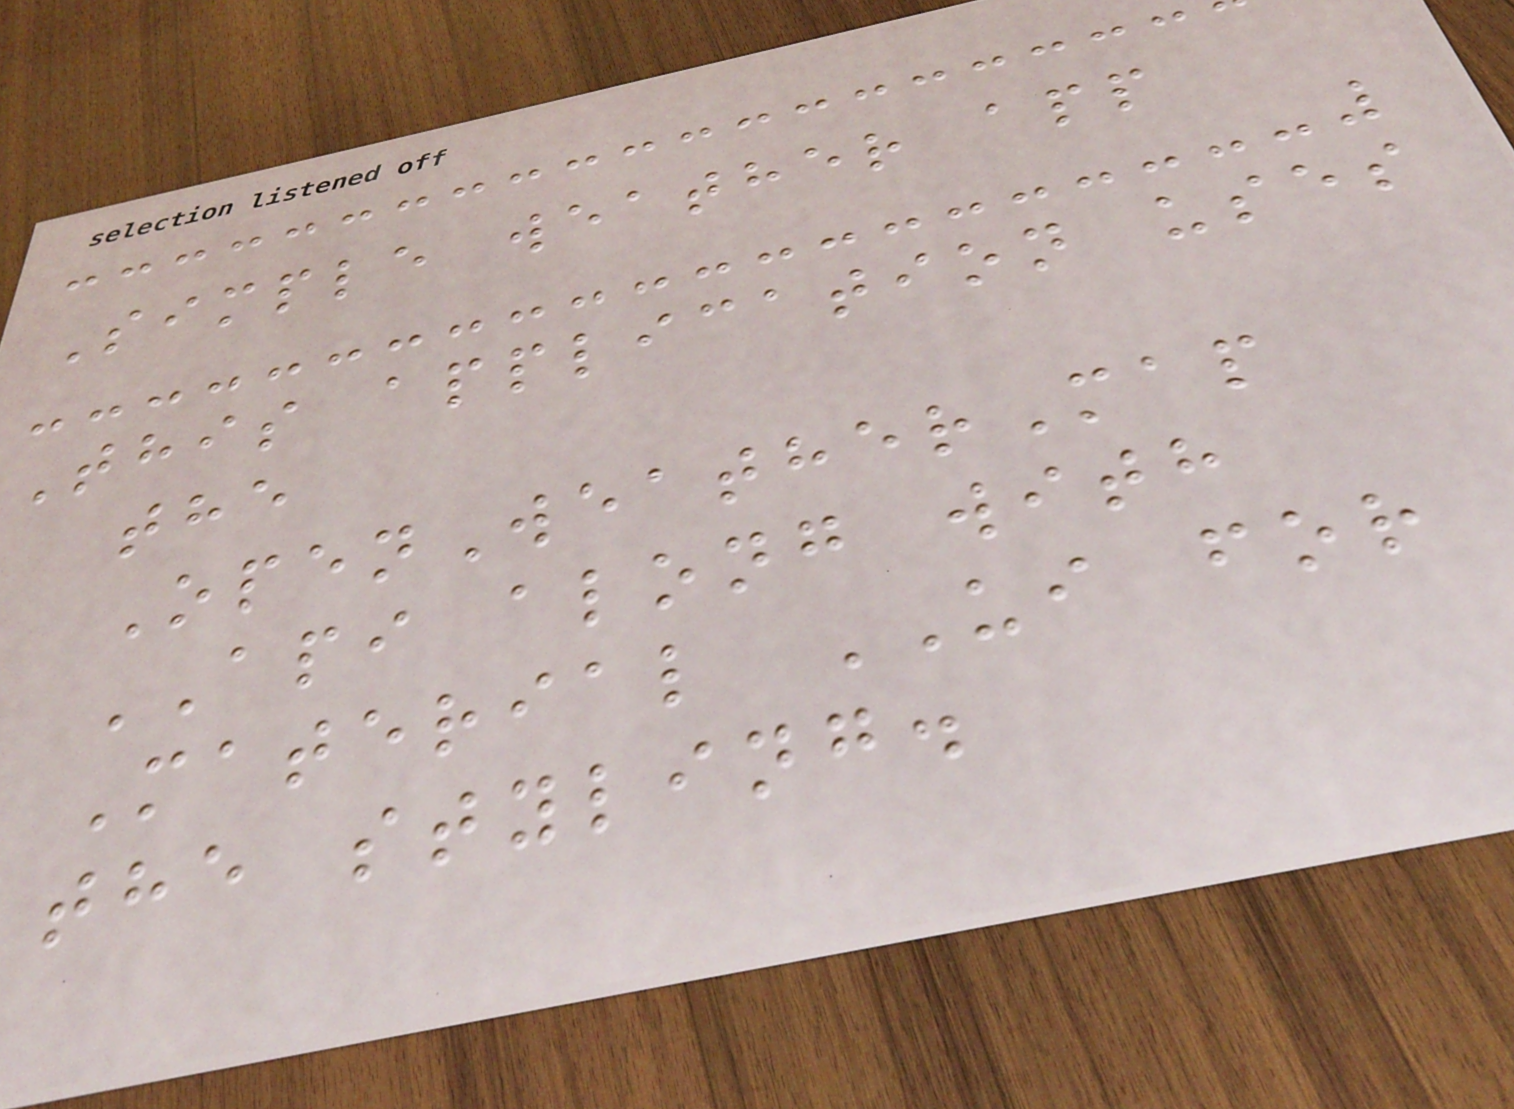Simple weather app
This application uses
the
OpenWeatherMap
API along with
Material UI for
the styling.
